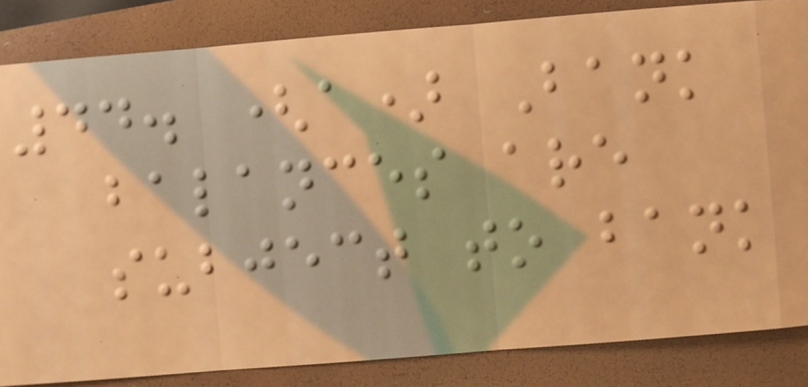44. (a) Bank
balances are
subject to bank
